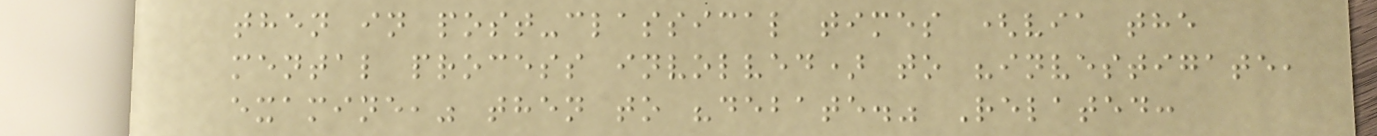then in post-classical times (via the
mental process involved) to "investigate,
examine," then to "debate." Related:
